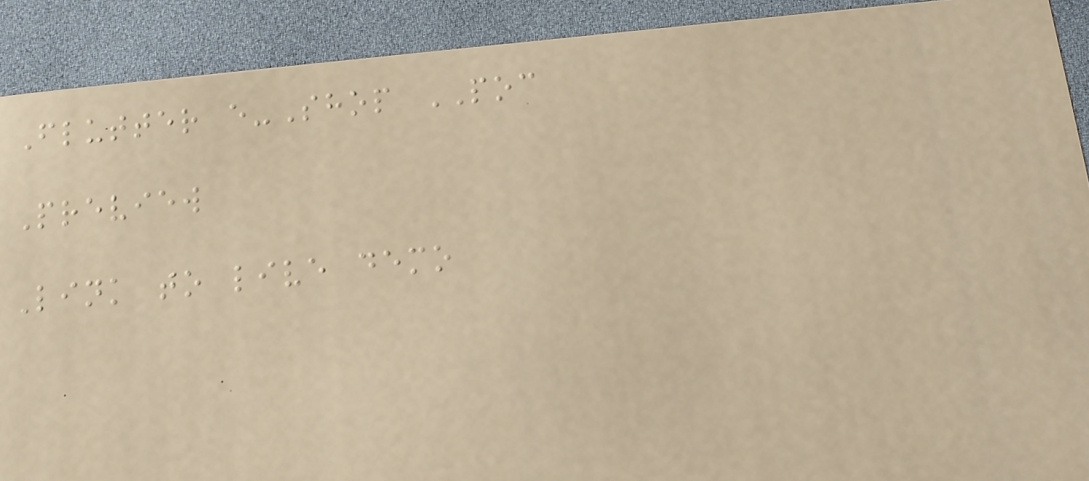Flutter e-Shop POC
Preview
Link to live demo
